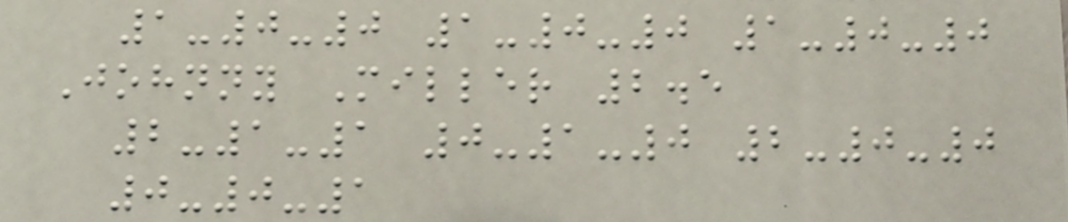1-0-0 1-0-0 1-0-0
Johnny Miller 2.5
2-1-1 0-1-0 2-0-0
0-0-1
